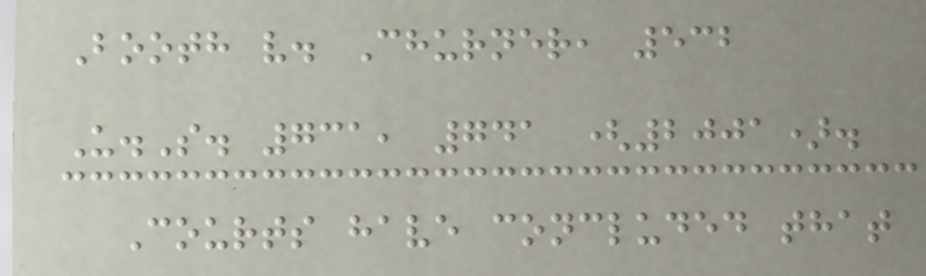Booth v. Churner, 532
U.S. 731, 741 (2001).
Courts have concluded that
